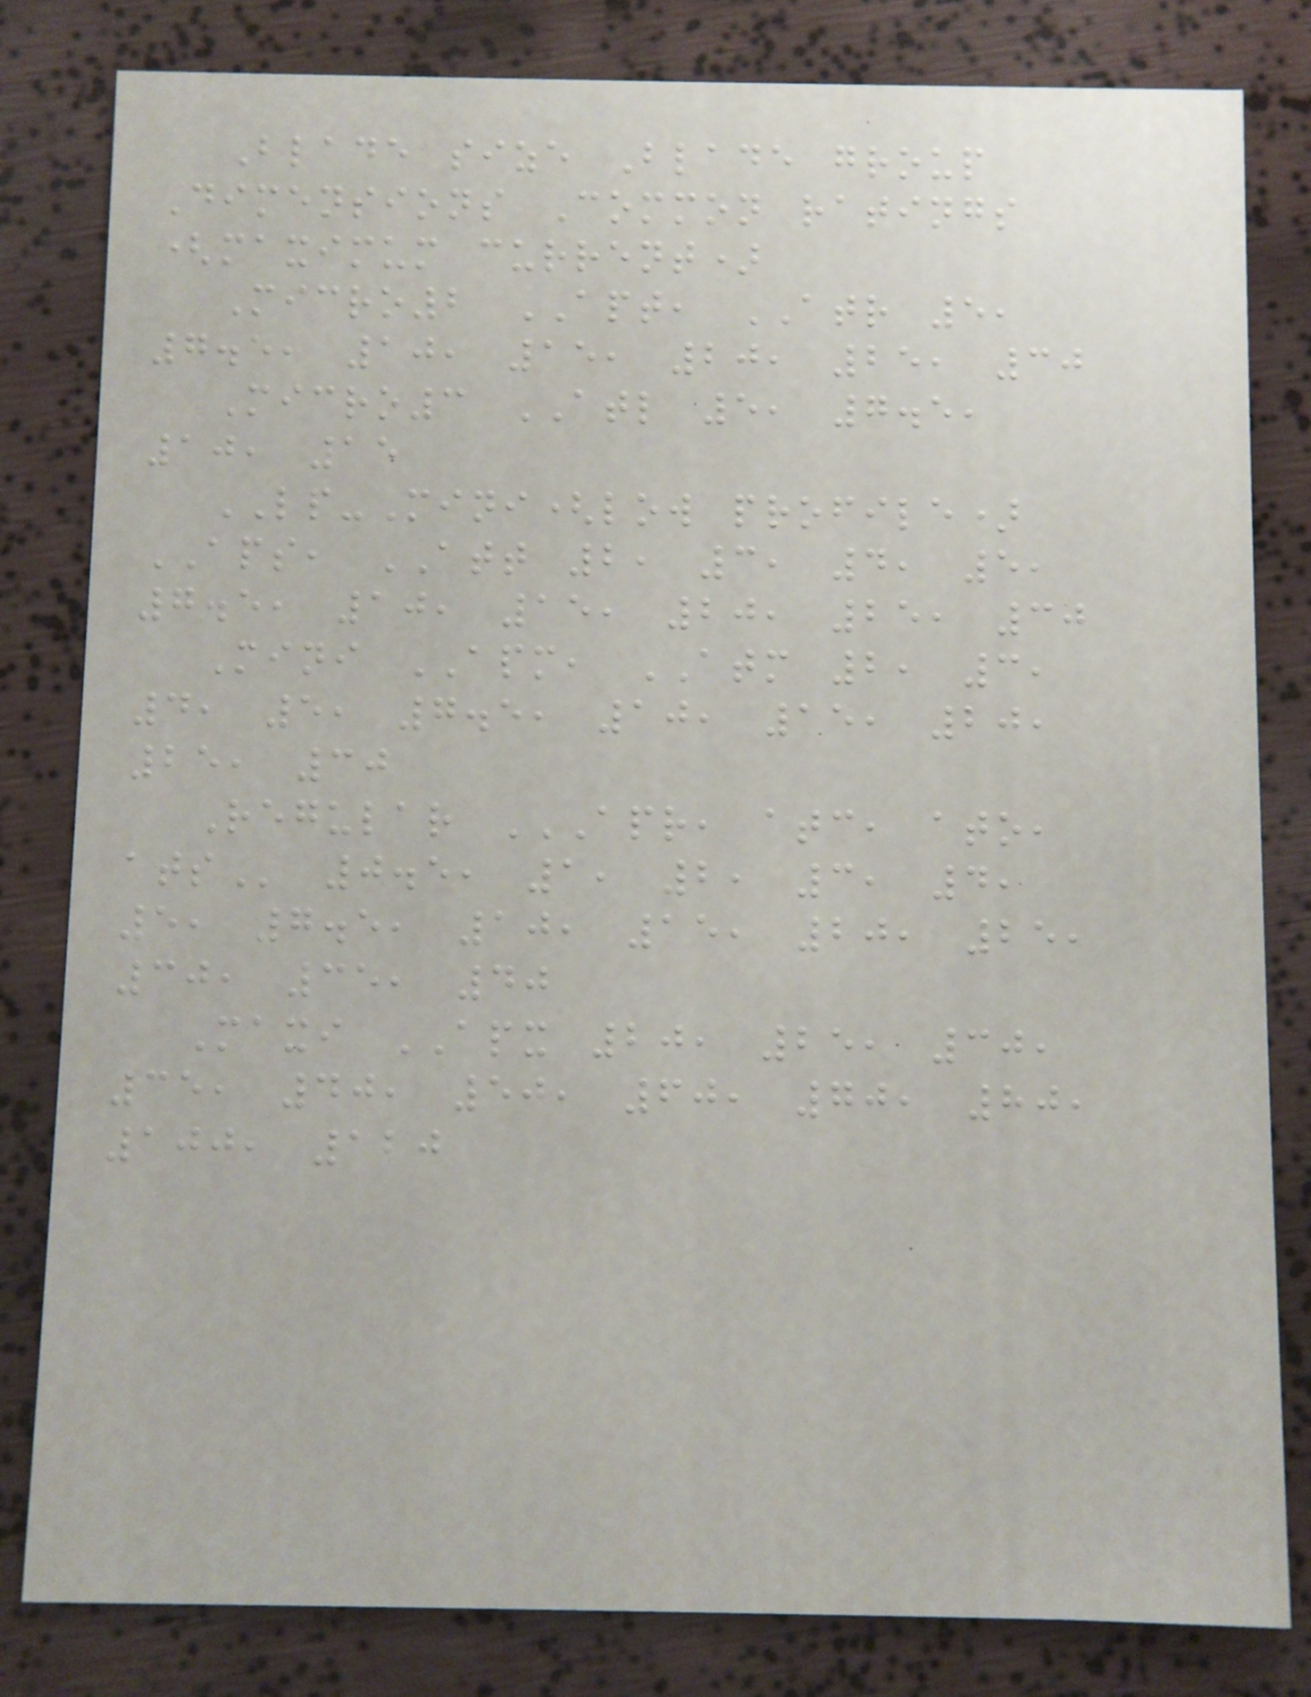Blade size Blade group
Dimensions Common ratings
(maximum current)
Micro2 APT, ATR 5,
7.5, 10, 15, 20, 25, 30
Micro3 ATL 5, 7.5,
10, 15
LP-Mini(low profile)
APS, ATT 2, 3, 4, 5,
7.5, 10, 15, 20, 25, 30
Mini APM, ATM 2, 3,
4, 5, 7.5, 10, 15, 20,
25, 30
Regular APR, ATC, ATO,
ATS 0.5, 1, 2, 3, 4,
5, 7.5, 10, 15, 20, 25,
30, 35, 40
Maxi APX 20, 25, 30,
35, 40, 50, 60, 70, 80,
100, 120
